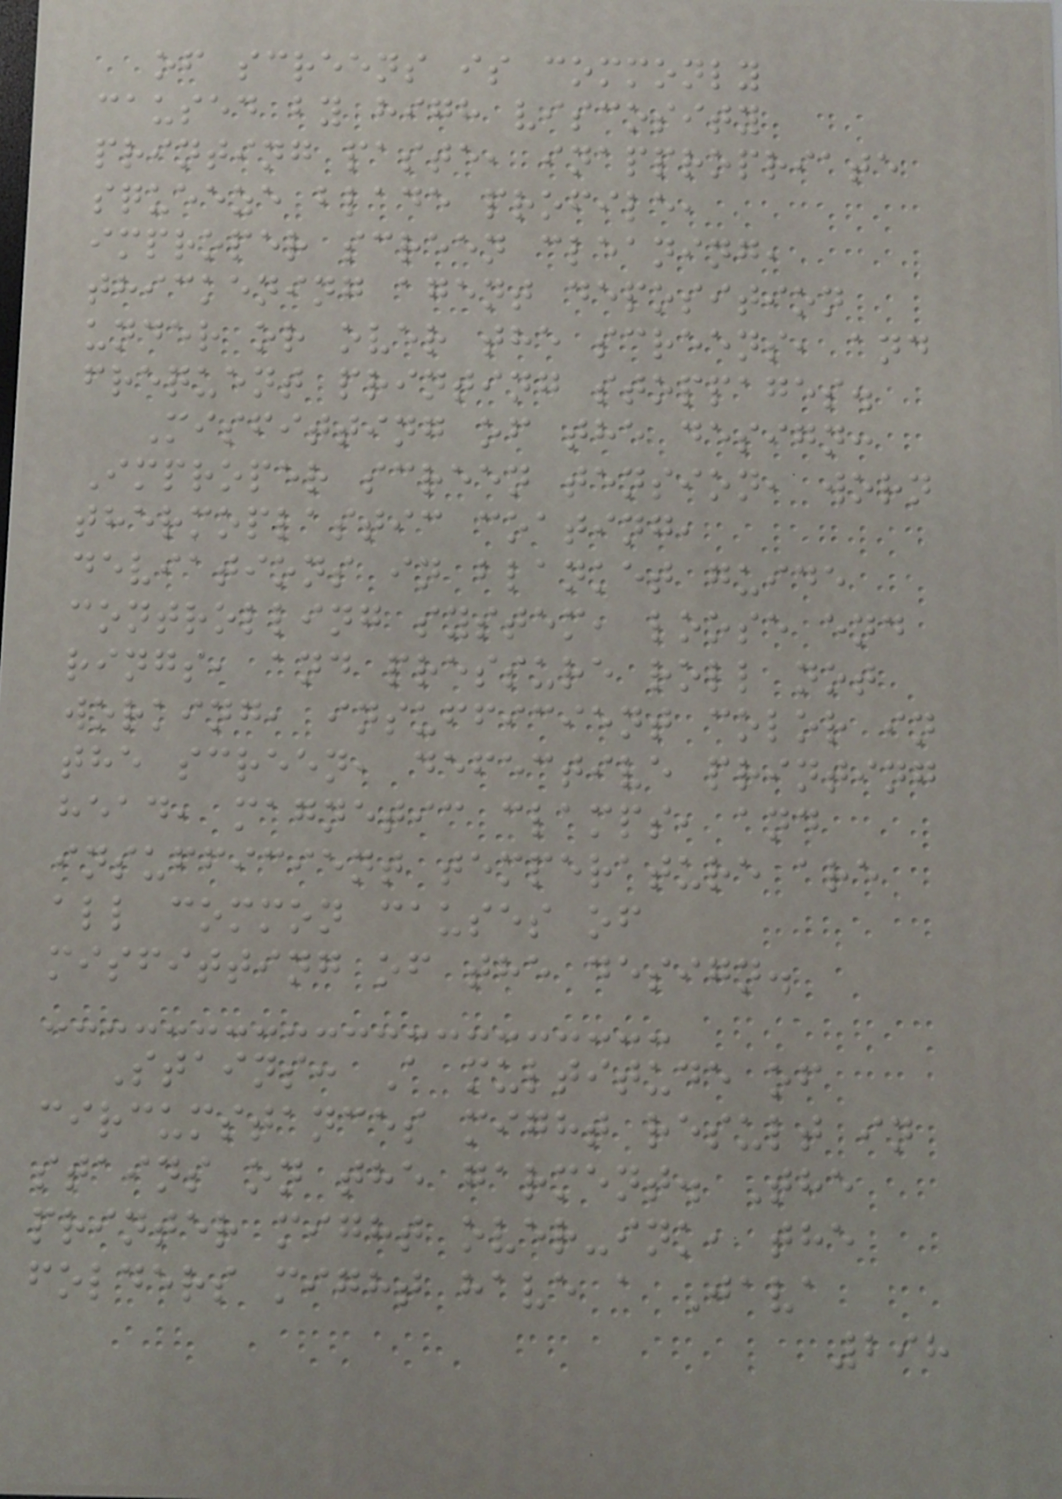of screens is commonly
caused by high viscosity
printing paste, inappropriate
squeeze blade profile,
improper screen cleaning,
thickening agent deposition
under or over the screens, and
frequent printing stoppages.
Misfitting of the design:
Improper screen tension, worn
thermoplastic coating,
deviations in blanket guide
controlling system, loose end
rings, and pressure roll not
working, insufficient color in
the screen, defective printing
head, magnetic clamps, and
insufficient temperature are
all common causes of
misfitting of the design.
Stains: A multitude of
circumstances might result in
stains on the garment. The
printer might over-ink, the
folders might have a Java
298
